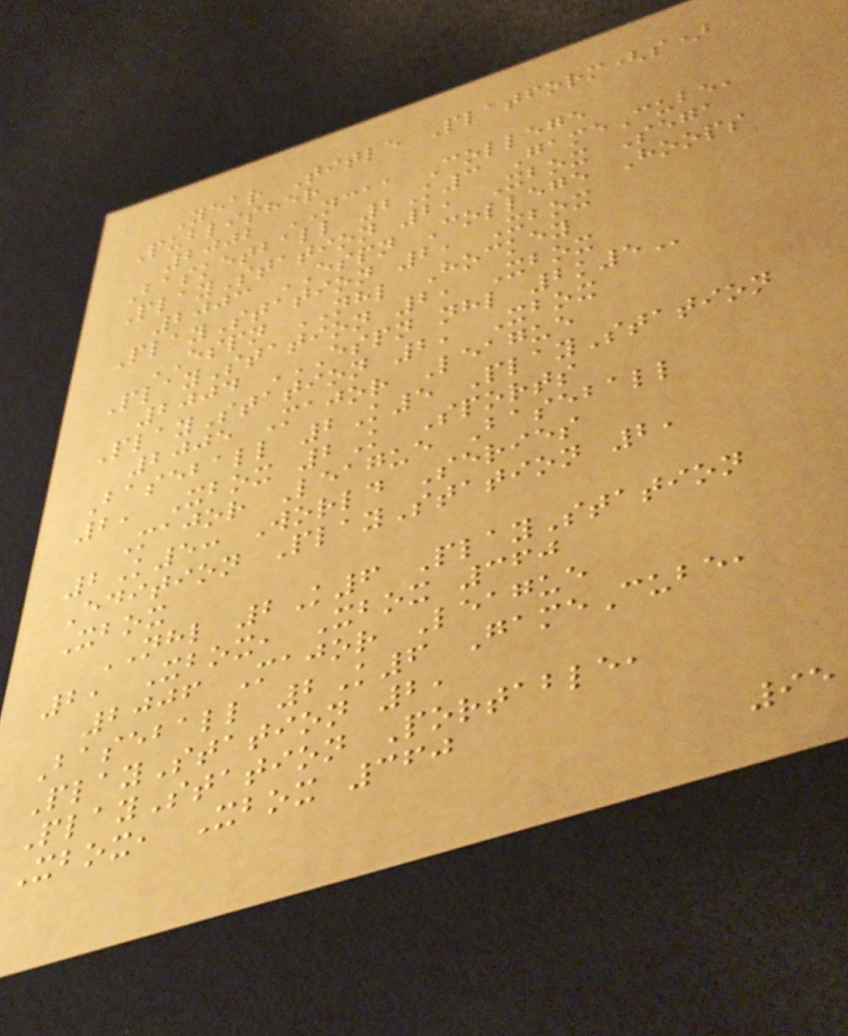Year Title Platform(s)
Publisher
2002 NCAA College
Basketball 2K3 GameCube,
PlayStation 2, Xbox Sega
2003 ESPN College Hoops
PlayStation 2, Xbox
ESPN NHL Hockey
PlayStation 2, Xbox
2004 ESPN NHL 2K5
PlayStation 2, Xbox
2005 Major League
Baseball 2K5 PlayStation
2, Xbox 2K Sports
Major League Baseball
2K5: World Series
Edition PlayStation 2,
Xbox
NHL 2K6 PlayStation
2, Xbox, Xbox 360
2006 Major League
Baseball 2K6 GameCube,
PlayStation 2,
PlayStation Portable,
Xbox, Xbox 360
95
